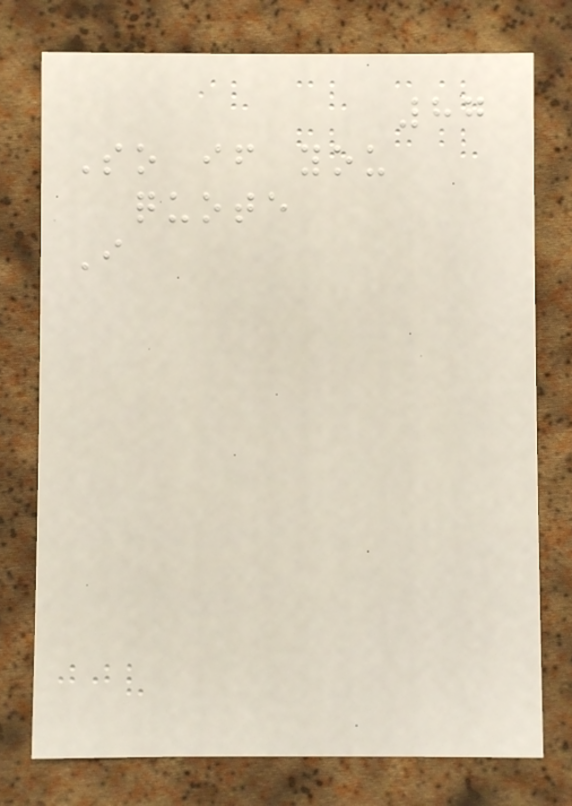87
So if you
quote
I
